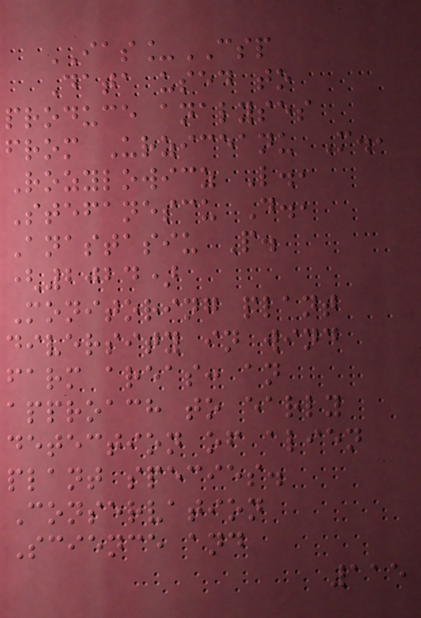IAS_CSP
Data used to
produce analyses
from Urziceanu M.,
Rozylowicz L.,
Stefanescu D.,
Anastasiu P.
(2024)
Monitoring plant
diversity in wind
farm areas: an
approach to early
detection of alien
plant species.
Conservation
Science and
115
